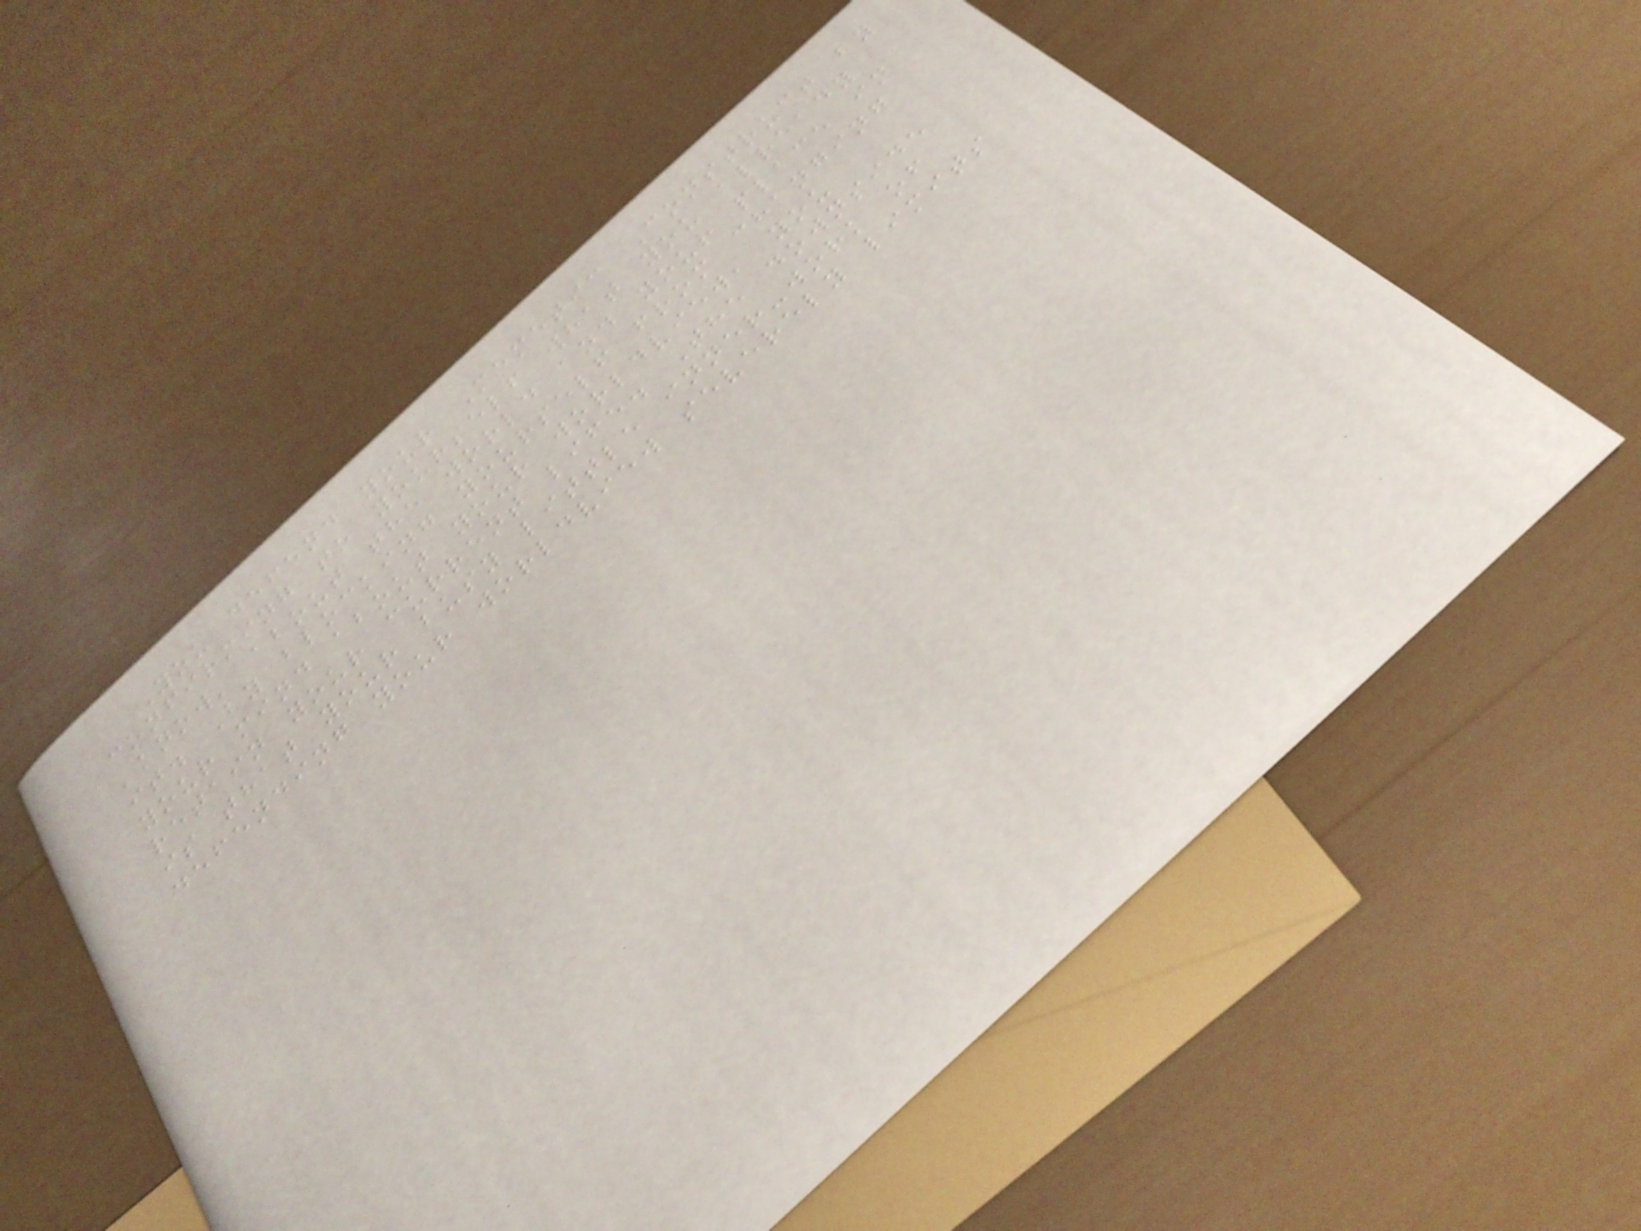You defend your Memetic Construct by
confirming to yourself what you already
'know' about the world and your place in
it. By blocking yourself from changing
your mind about your worldview, you
retain your current life. The downside
is that your busy little inner-work of
defending your worldview severely limits
